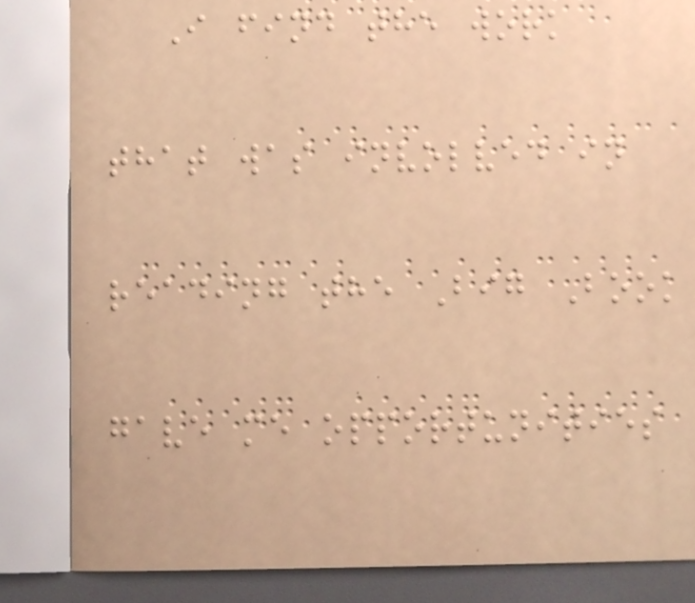I find the work
that was involved in
reading the Big Book
gave me opportunities
